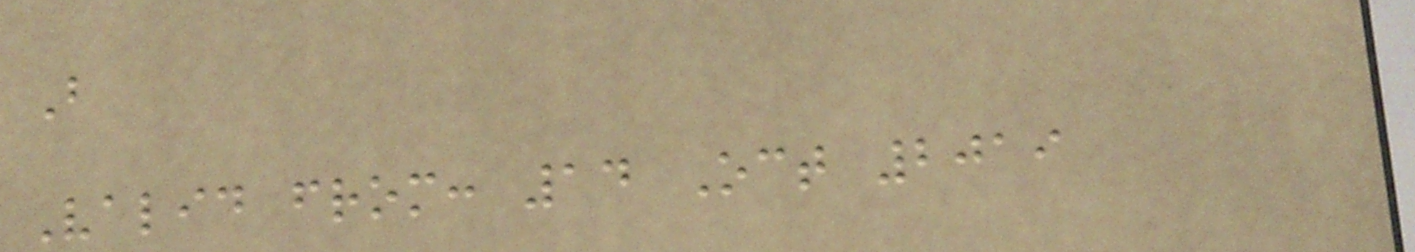B
Valid from: 14 Oct 2019
